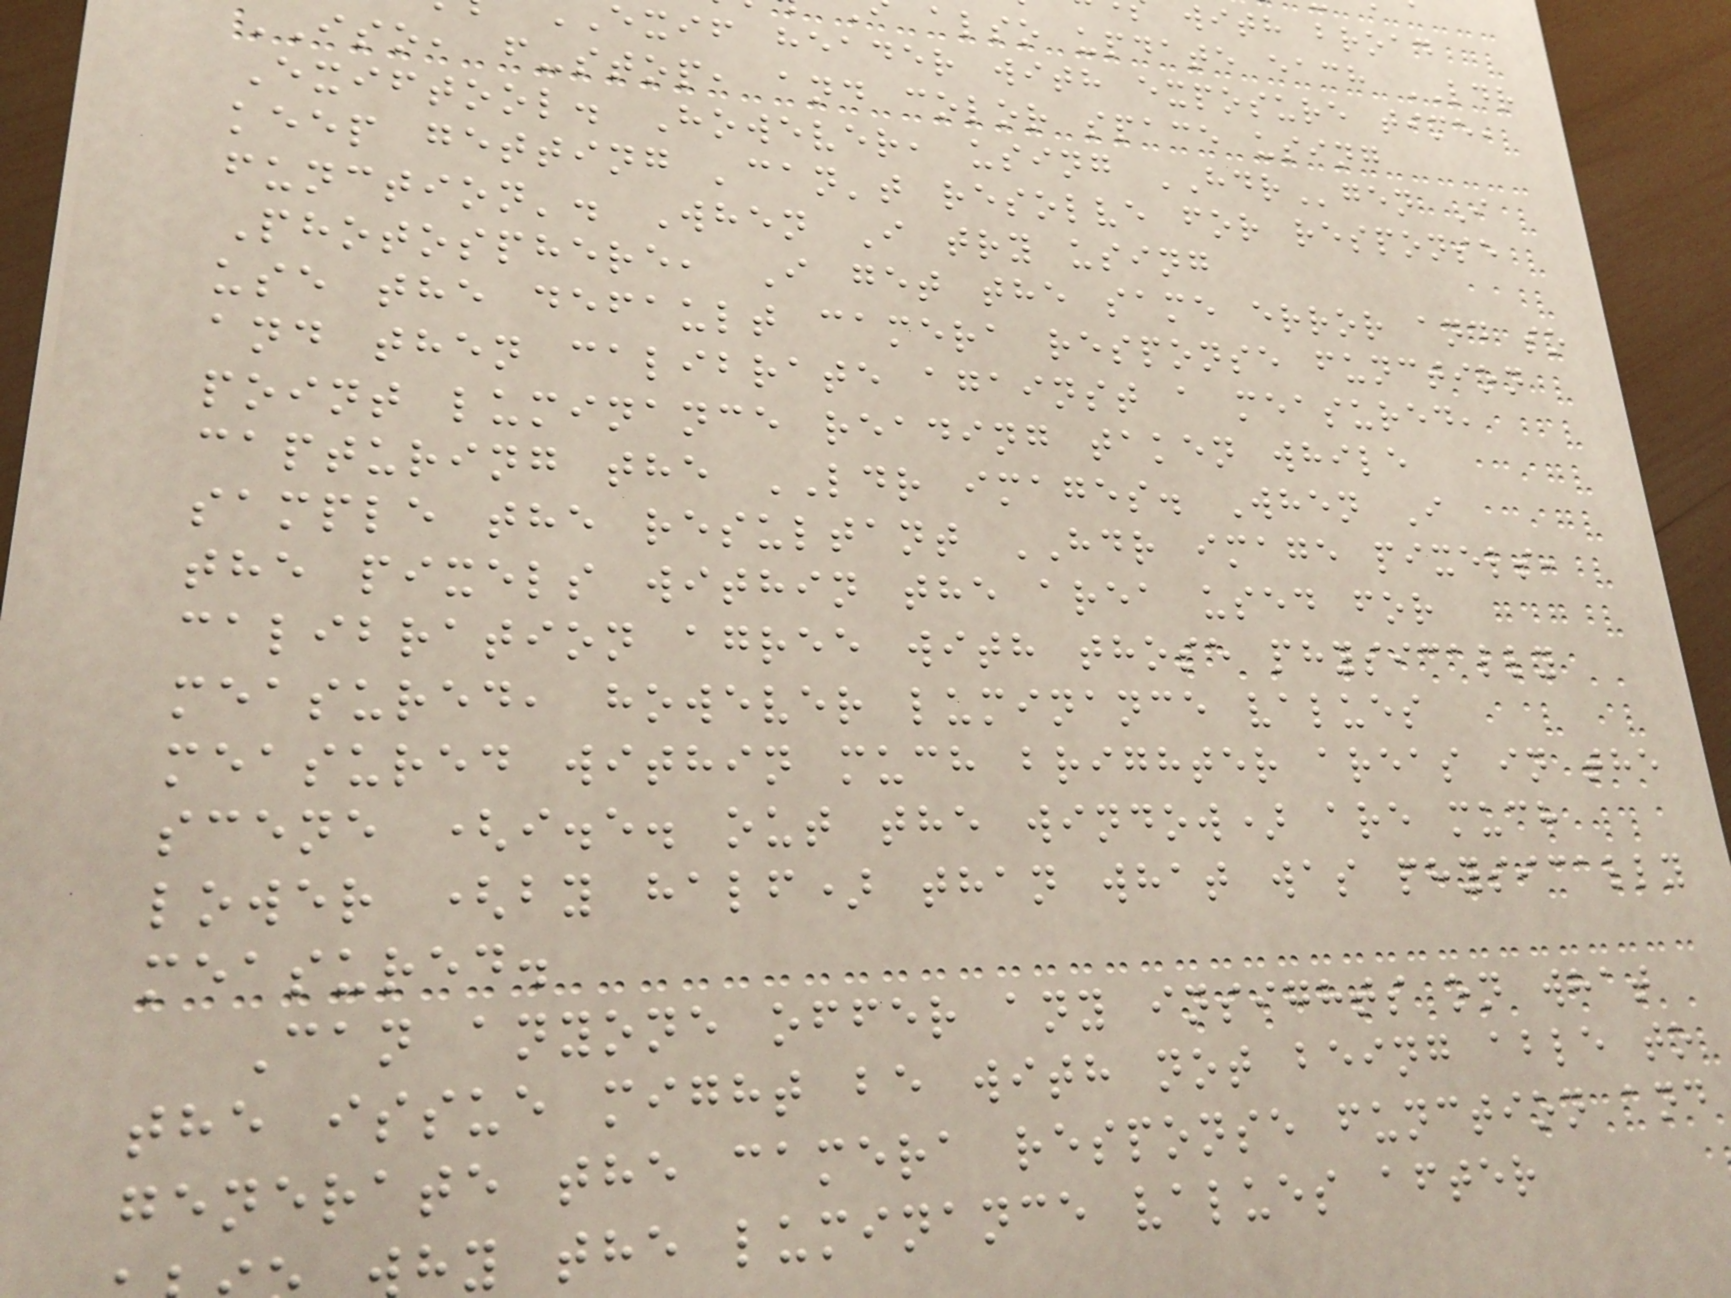with broad
also update each LDR
exif header with exposure time,
ISO, f-stop, and color space using
Exiftool. However, using HDRgen I
keep getting 'can't resolve for response
function'. When I try using
Photosphere, I get the same error and so
use the default camera response function
and then calibrate against a measured,
point luminance reading taken while
capturing the LDR images. When I
sample the resultant HDR image pixels,
the pixels within the area used for
calibration agree with those physically
measured, however luminance values
measured within much brighter areas in the
scene (i.e. out the window) are much
lower (by half) than what was physically
measured.
Can anyone offer any insights on what
the issue might be with not being able to
generate the camera response function and
hy the luminance values after
